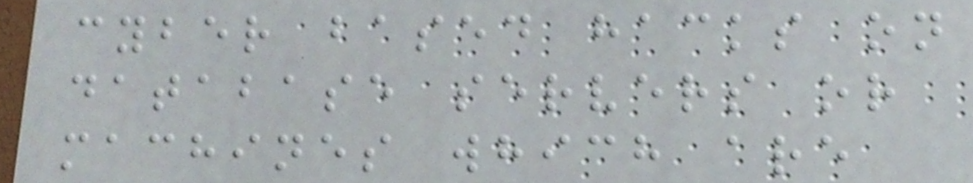cyber based hacks on
database servers or
machines which are
